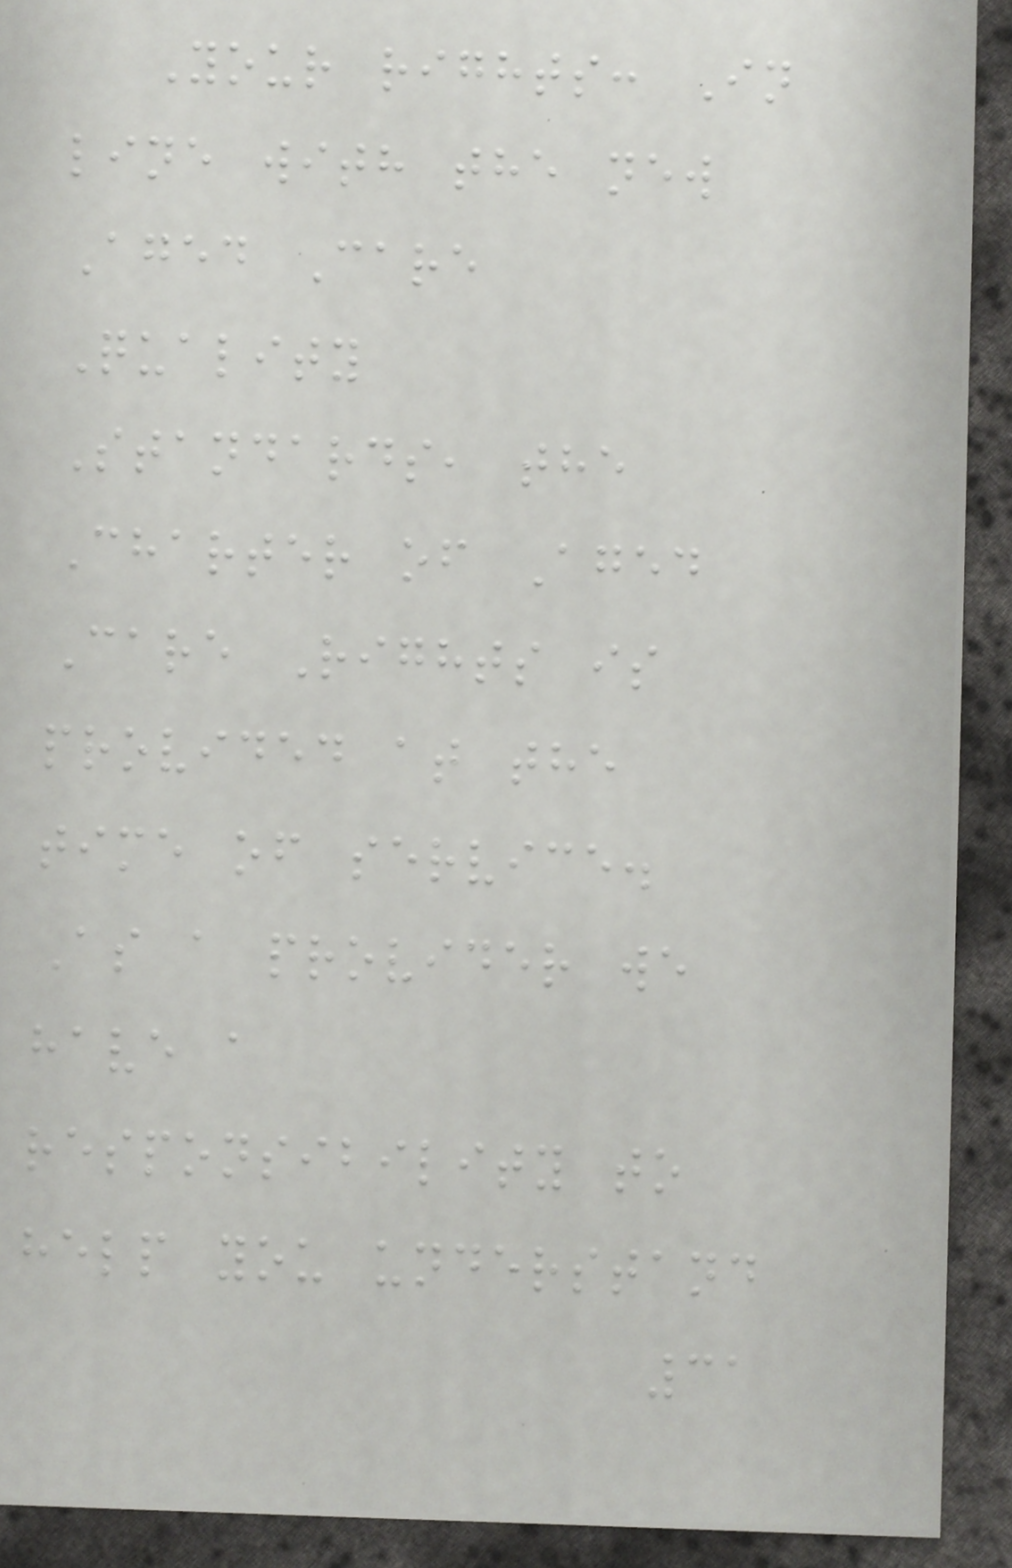Your rights: In
line with the new
Aged Care
Quality
Standards, the
Charter of Aged
Care Rights is
provided at the
time of service.
As a provider we
have a
responsibility to
help you understand
31
